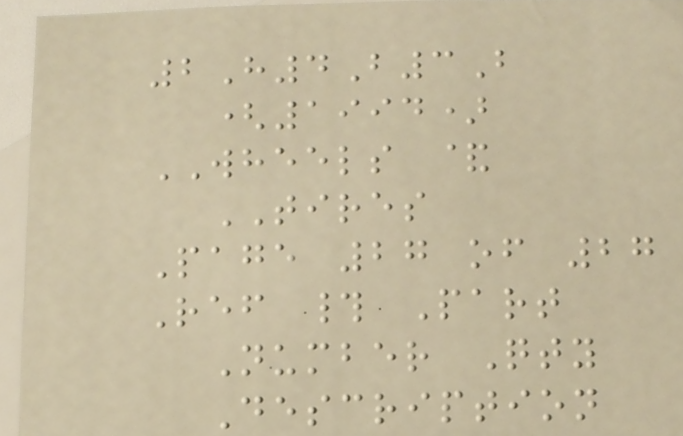2H4B3B
(1994)
WHEELS &
TIRES
Page 27 of 27
Ref # Part
Number Qty
Description
